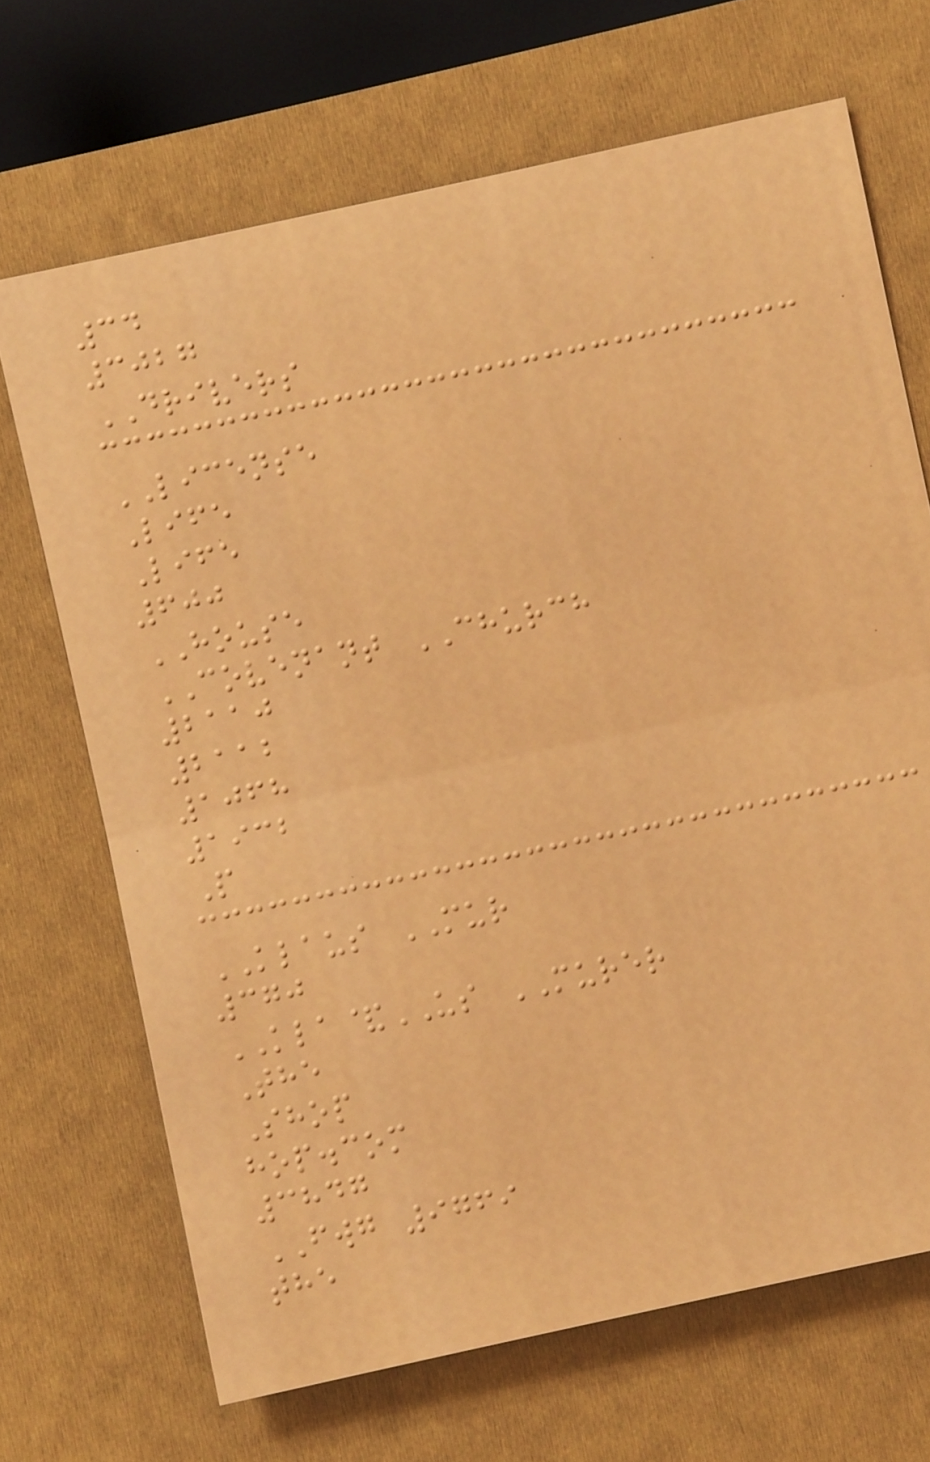34
3027
DRIVERS
LICENSE
Life
Life
600
HOUSE
COVENANT CHURCH
2110
2112
1068
1932
P
KLAUS MUR
370
KLA&US MURER
The
Shop
hop.com
3847
FWG 9769
the
